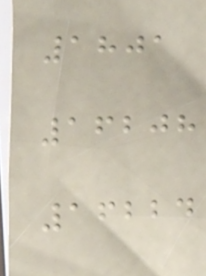1801
16208
16224
